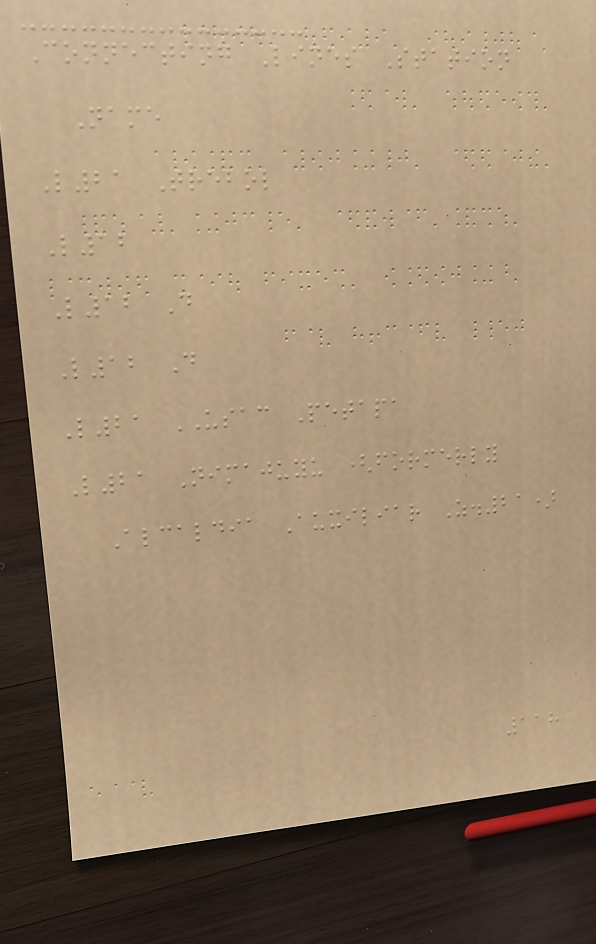Connecting Lines Station
Name
L21 Trebol
L12
L12 D
L12 D
L21 USAC Petapa
L21 Nimajuyu (formerly
Alcaldia Auxiliar Z.21)
118
